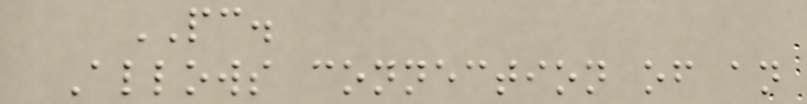PC.
Allows connection of an
